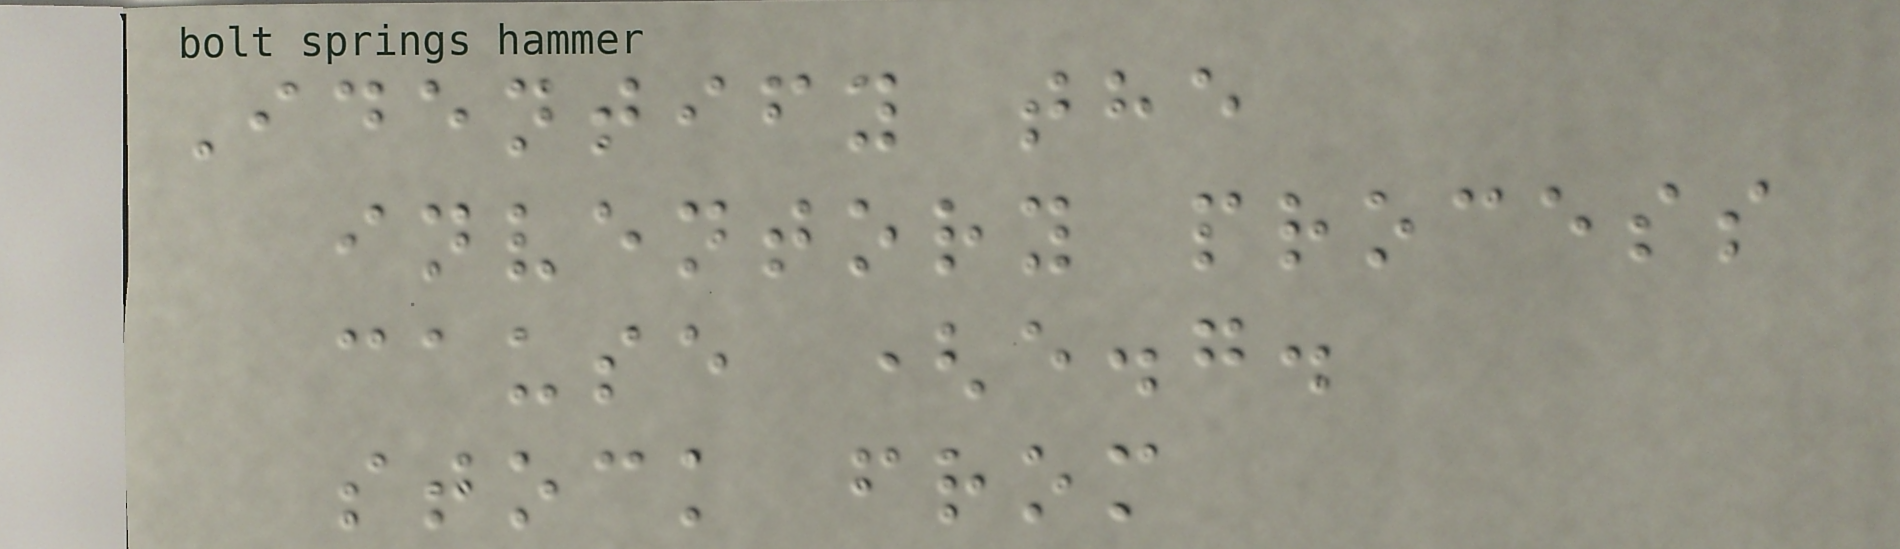Identify the
inventory process
cause (e.g.
stock from
